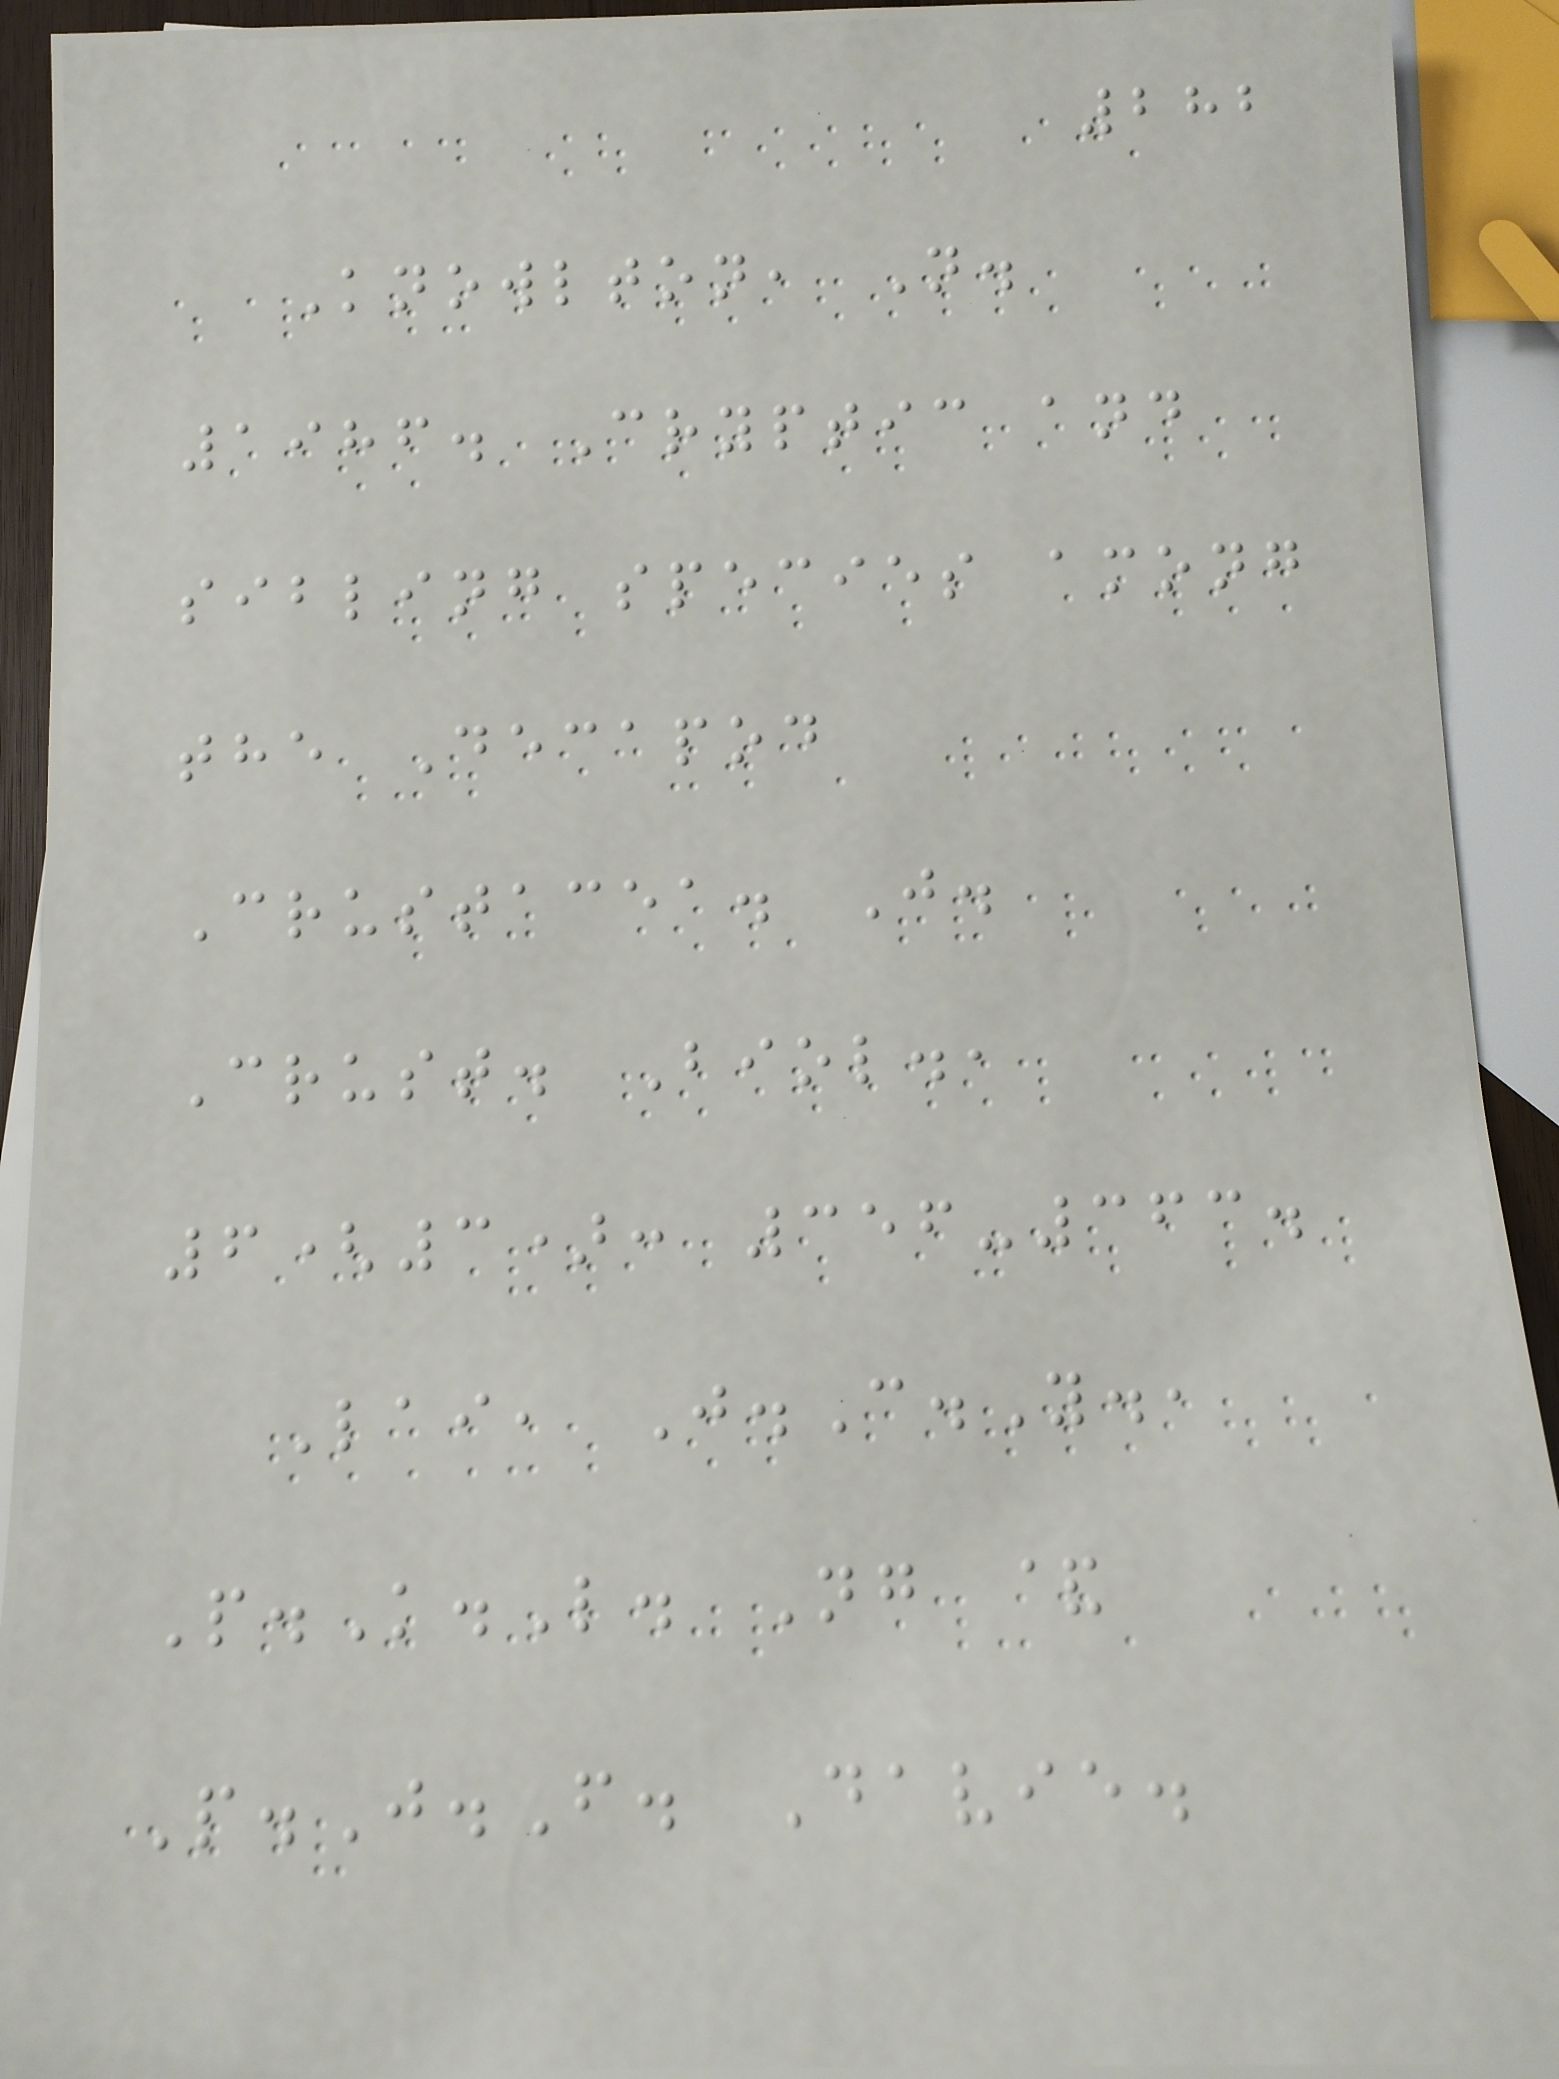282
Knowlton, N.
1986. Cryptic and
sibling species among
the Decapod
Crustacea. J.
Crust. Biol.,
6(3): 356-363.
Lai, J.C.Y.,
P.K.L. Ng &
P.J.F. Davie.
